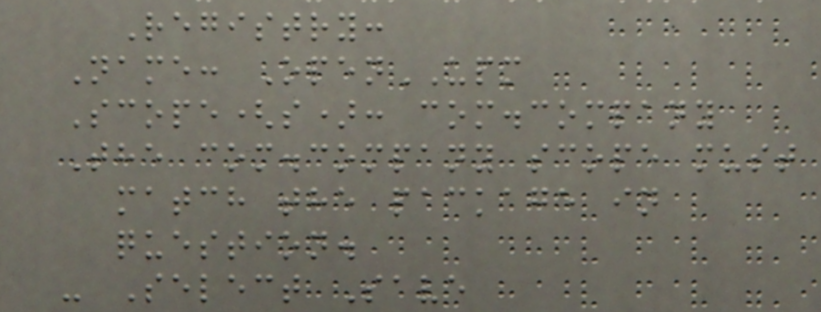Registry:
Name: OpenUPM
Scope(s): com.company
The com.company scope must
match the package in
question.
- Select Save
